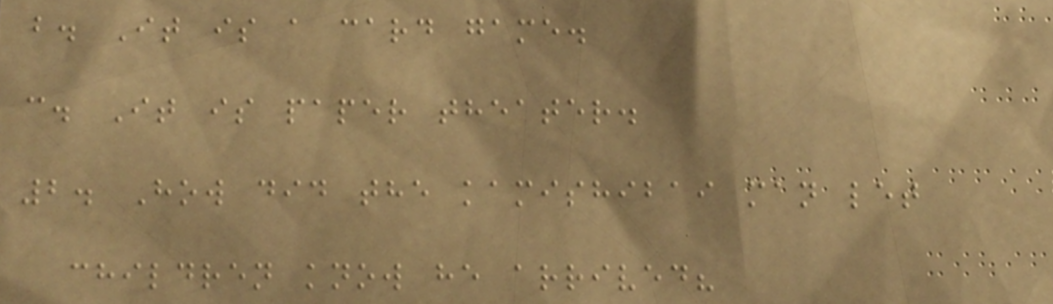b. It is a card game.
c. It is paper theater.
2. How did the kamishibai man let
children know he arrived?
